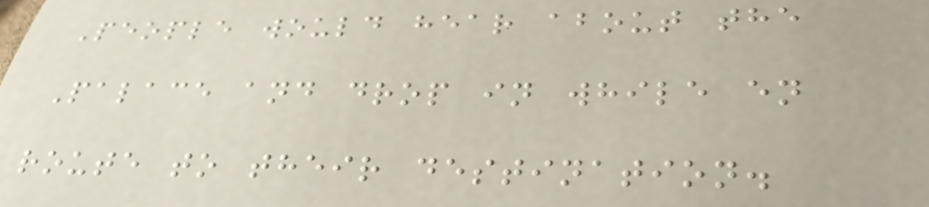People would hear about the
Palace and drop in while en
route to their destination.
